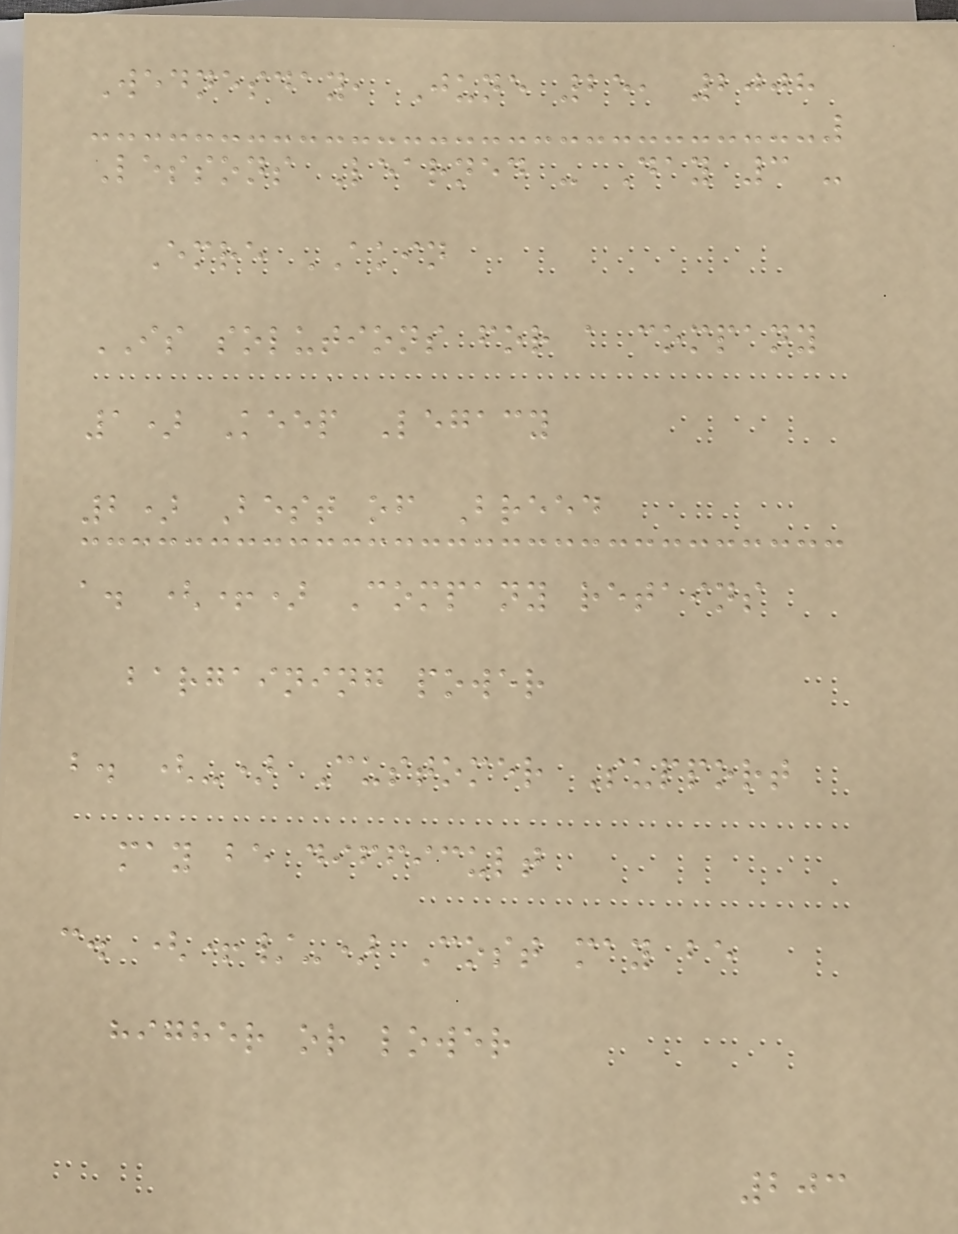Wednesday, June 25, 2008
Lessons Learned - Day 3 -
Emre AKIN
IS solutions for a company
1) Keep Legacy
2) Best of Breed
a. (+) Company retains
bargaining power
b. (-) Customer Support
may be difficult
c. (+/-) Cost may be
higher or lower
203
